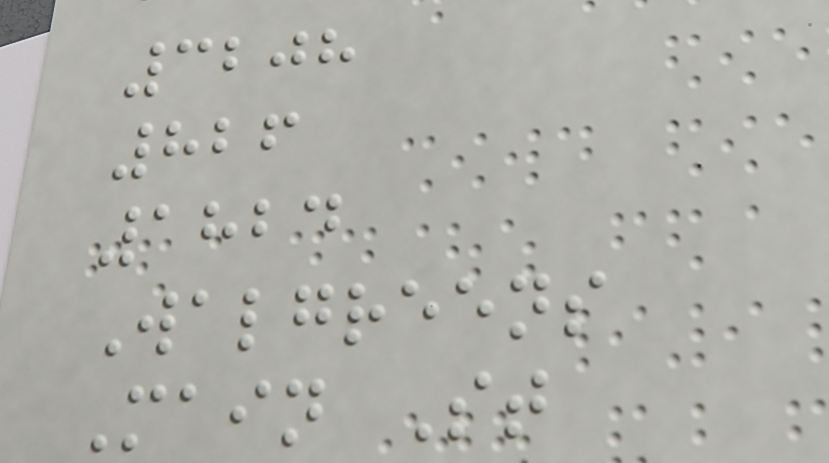3208
826
1824
Walgreens
Main St
